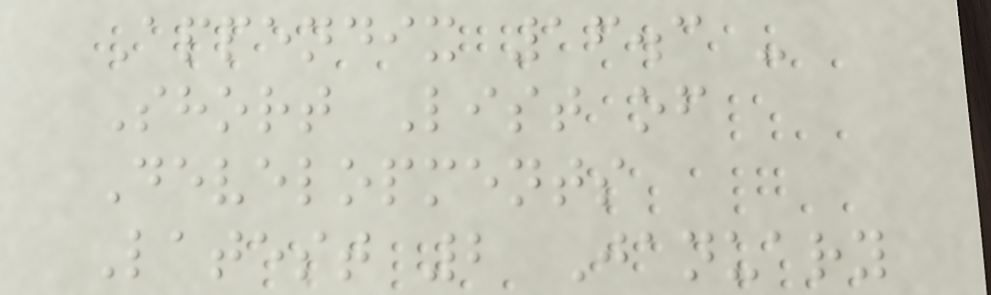Appendix 16.3 -
Short List of
Developments
Latest 2 January
